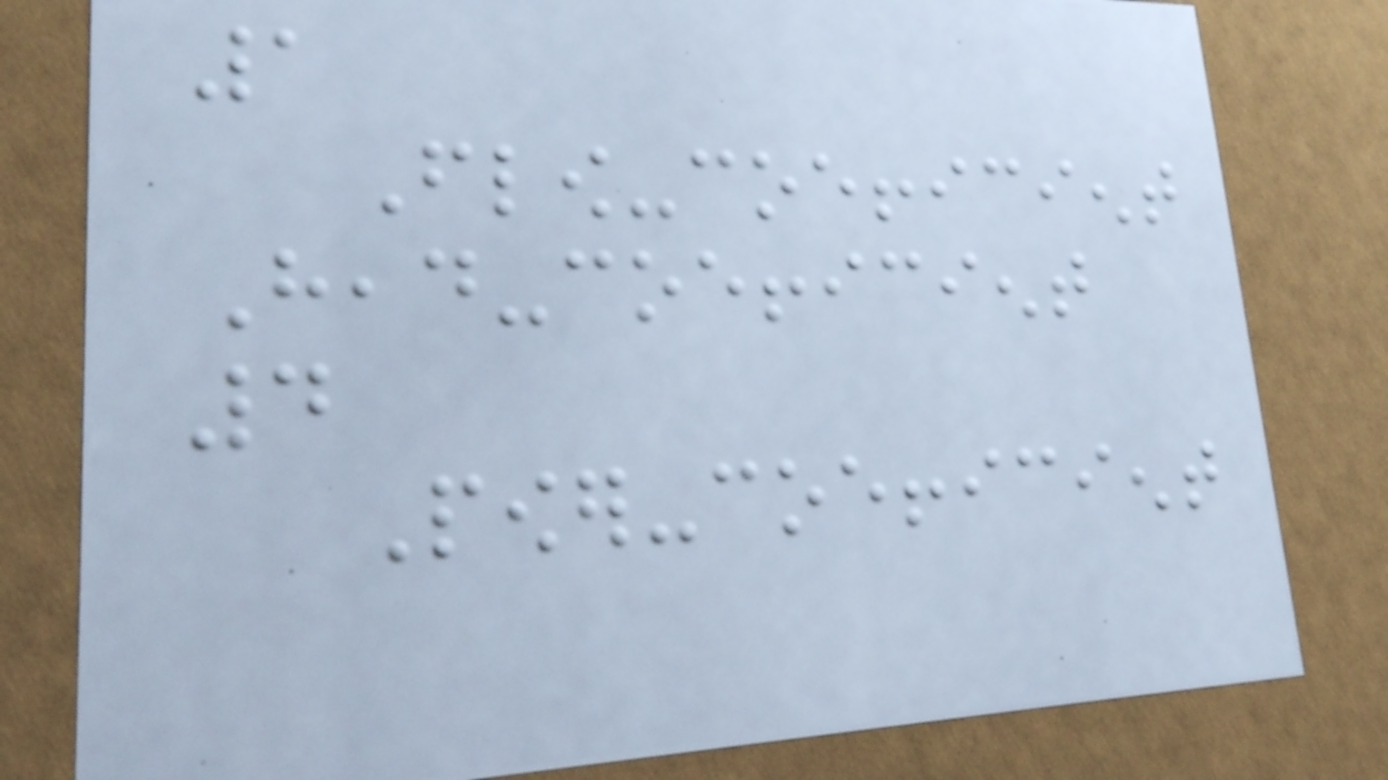1
Flow-coefficient
Head-coefficient
4
Power-coefficient
